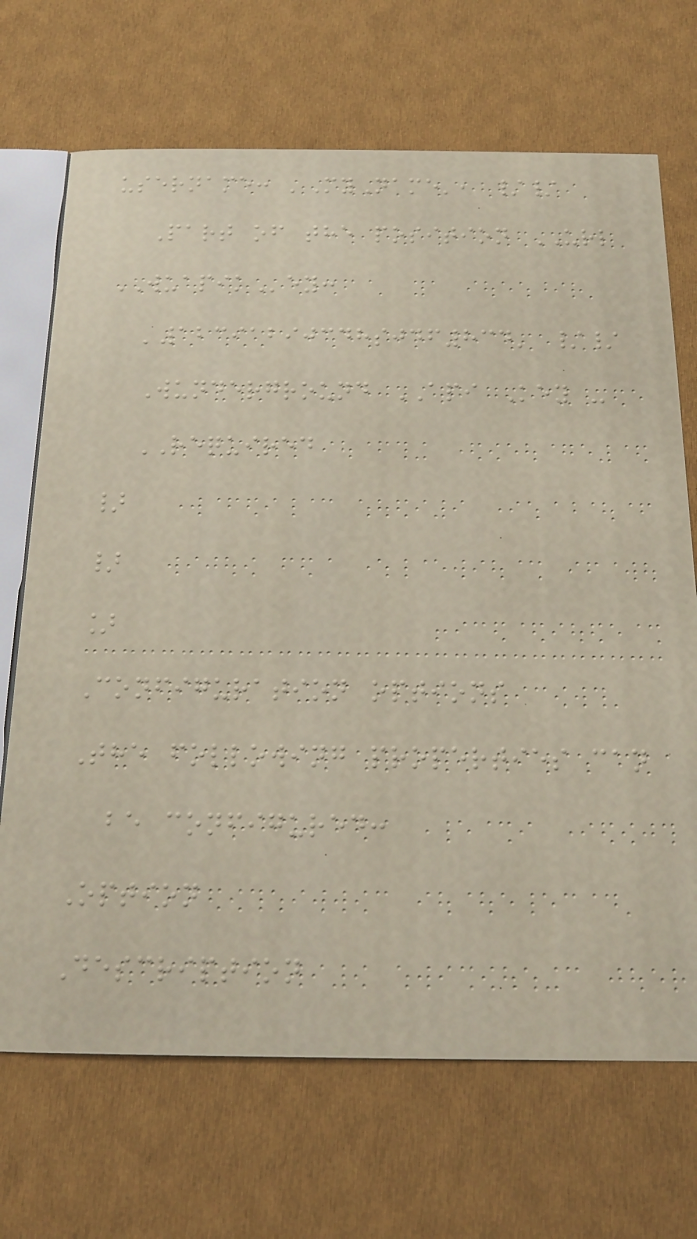username: 'MyName', //
Part of the position URL
WUAPIKey:
'12391290348sjdf834' //
Wunderground API Key -
REQUIRED
}
}
]
Configuration options
The following properties can
be configured:
Option
Description
